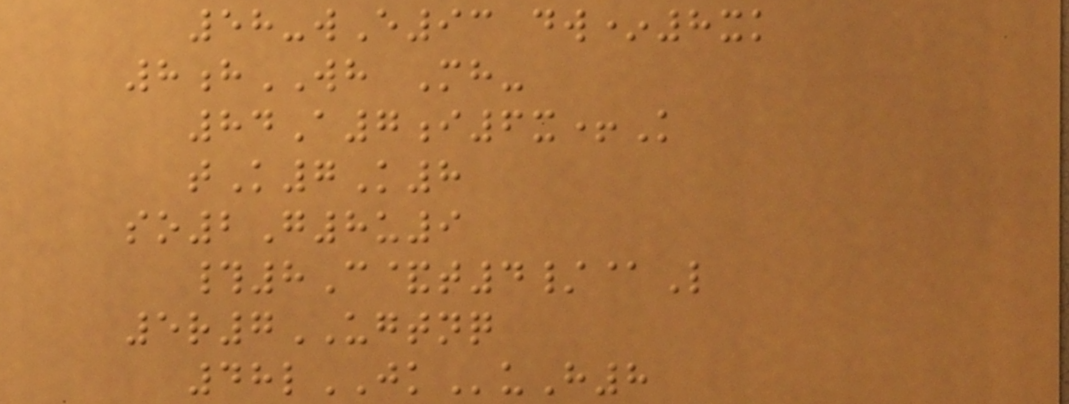58-wE93 dw*8xk
8hWH Mh-
84A7i6x+K
tK7K8
so2G8u9
#8C&t4/@L
5r7UGTNQ
48lJKuH8
